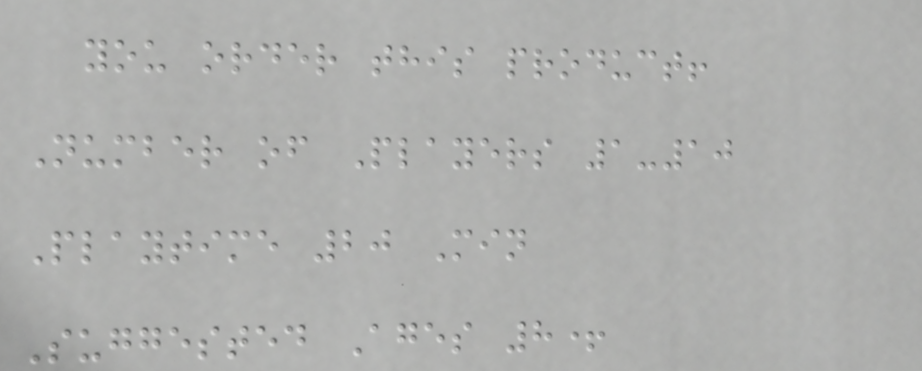you order this product!
Number of Players 1-10
Playtime 20 Min
Suggested Ages 8+
